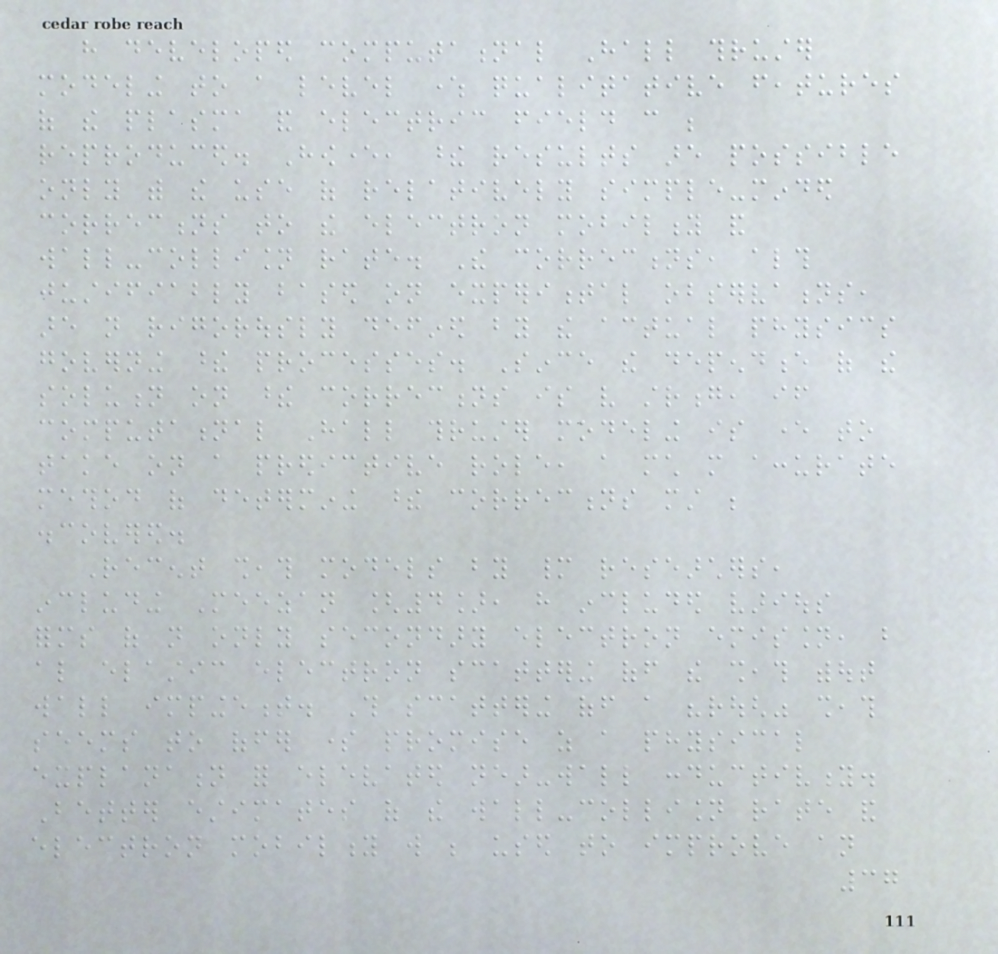have developed computational Hall thruster
modeling to a level where qualitative features
of the plasma and electric field can be
reproduced. However, these results are possible
only with the use of relatively simple-minded
corrections to the electron mobility and
wall-collision rate. The corrections, although
justifiably based on experimental observations,
are not rigorously defined by the actual physics
governing these processes. Since the dependence of the
solution on these corrections is very strong, if
computational Hall thruster modeling is ever to
take on a predictive role, a much more accurate
method of determining these corrections must be
discovered.
Recent sheath models by many researchers,
including Meezan [4], have included various
forms of not only secondary electron emission, but
also elastic electron scattering off the sheath without
wall impingement. This scattering off a "rough" sheath
seems to offer some promise as a physical
explanation for elevated near-wall conductivity.
Better estimates of the wall-collision rate and
electron mobility will be used to improve an
37
